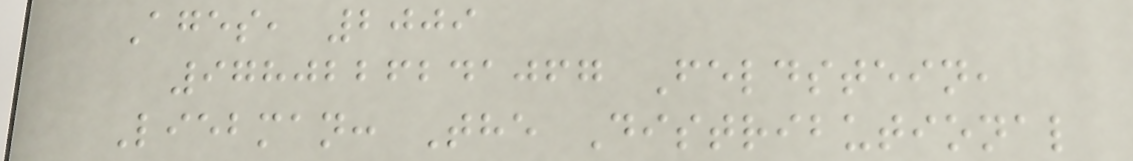Ages, 2009
9780226241067 Feldstein,
Liebman: The Distributional
